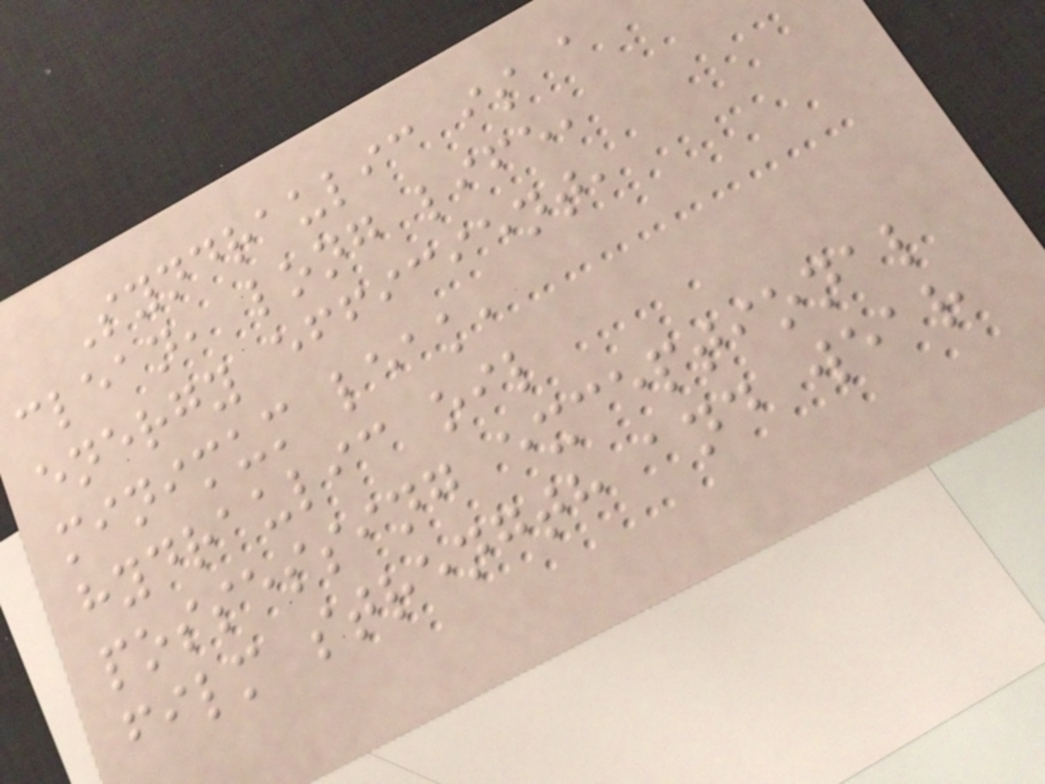Syndraulic is a
clean, long life,
energy efficient,
minimum leak,
hydraulic oil
possessing exceptional
film strength and wear
